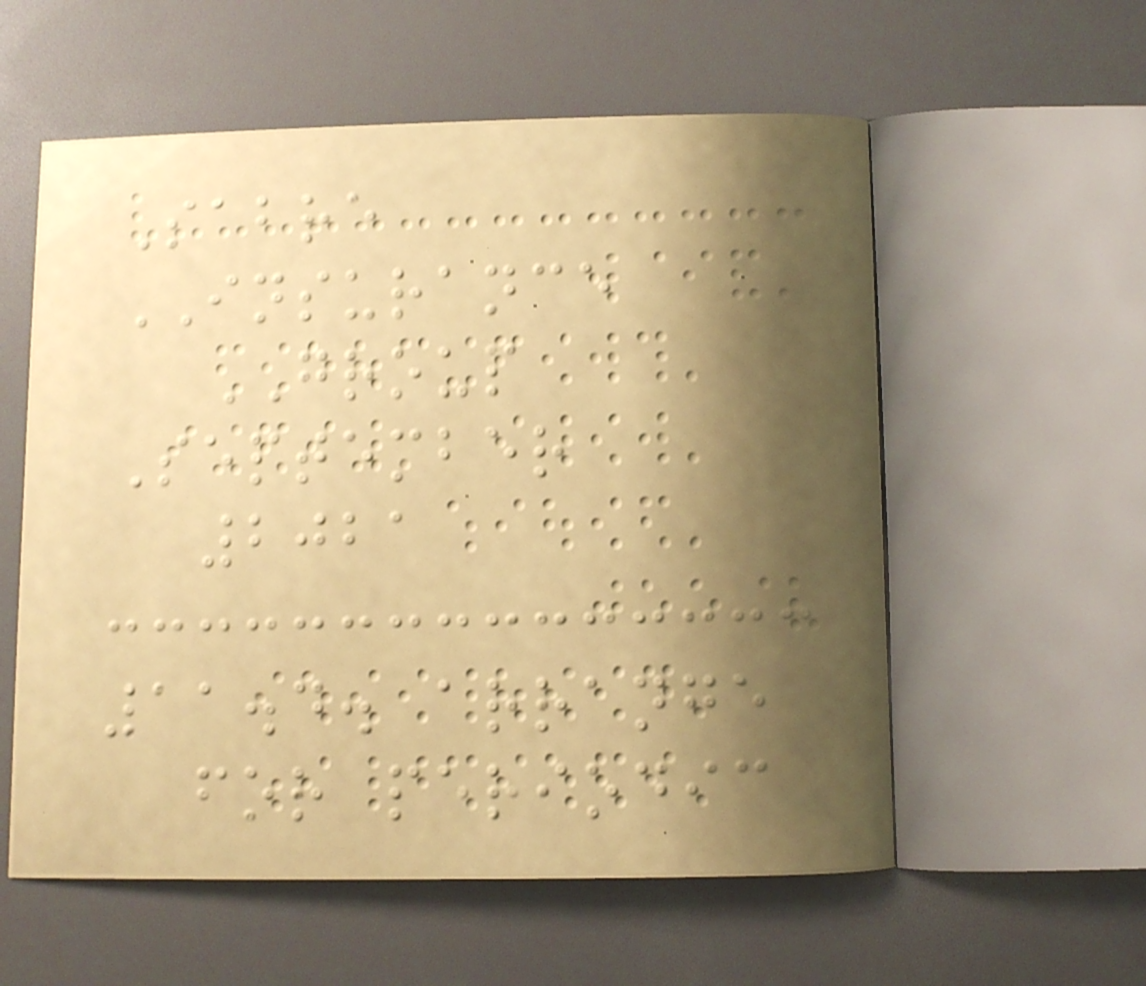Sabre
INSURANCE
GROUP
September
2021
11.4. arrange
for periodic
